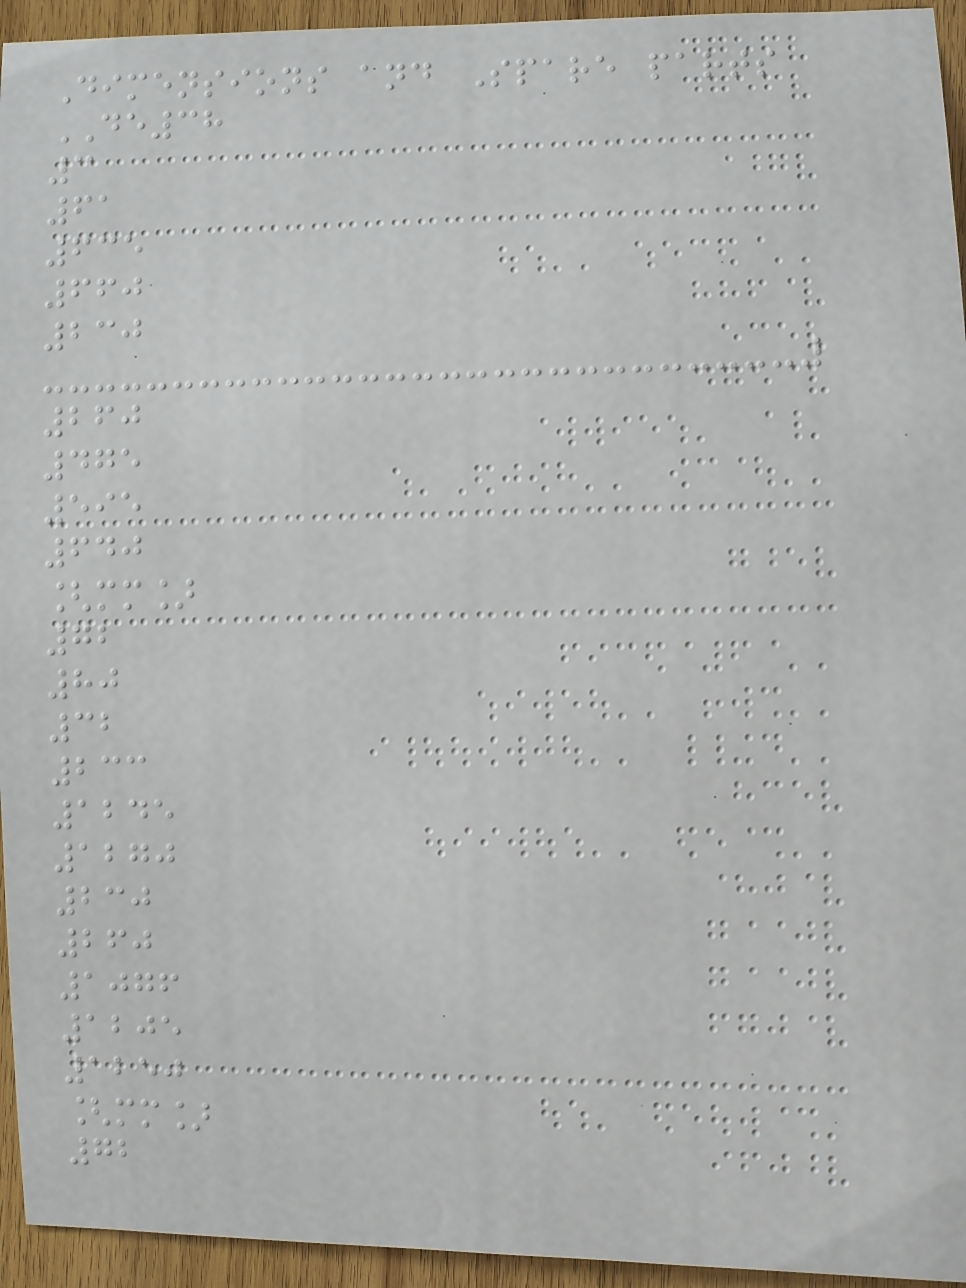Dimensions and Spare parts
DE38
3
61
635
660
230
260
475
595
640
[mm]
72
80
32
233
1245
1270
230
260
1076
1205
1250
[mm]
72
